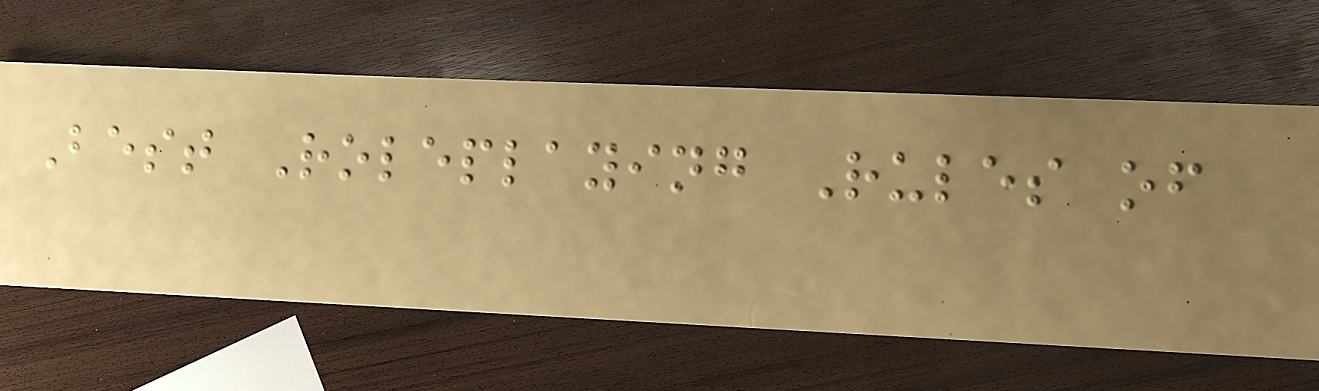Best Roleplaying Rules of
